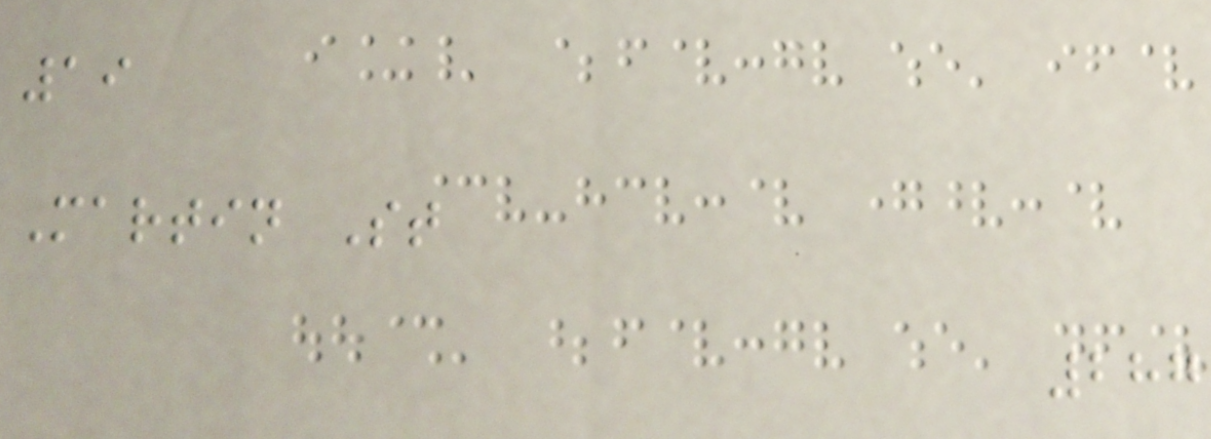19
Martin St
287
